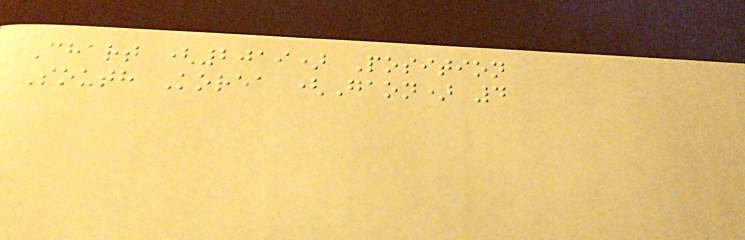Chart (2019) Position
South Korea (Gaon) 4
